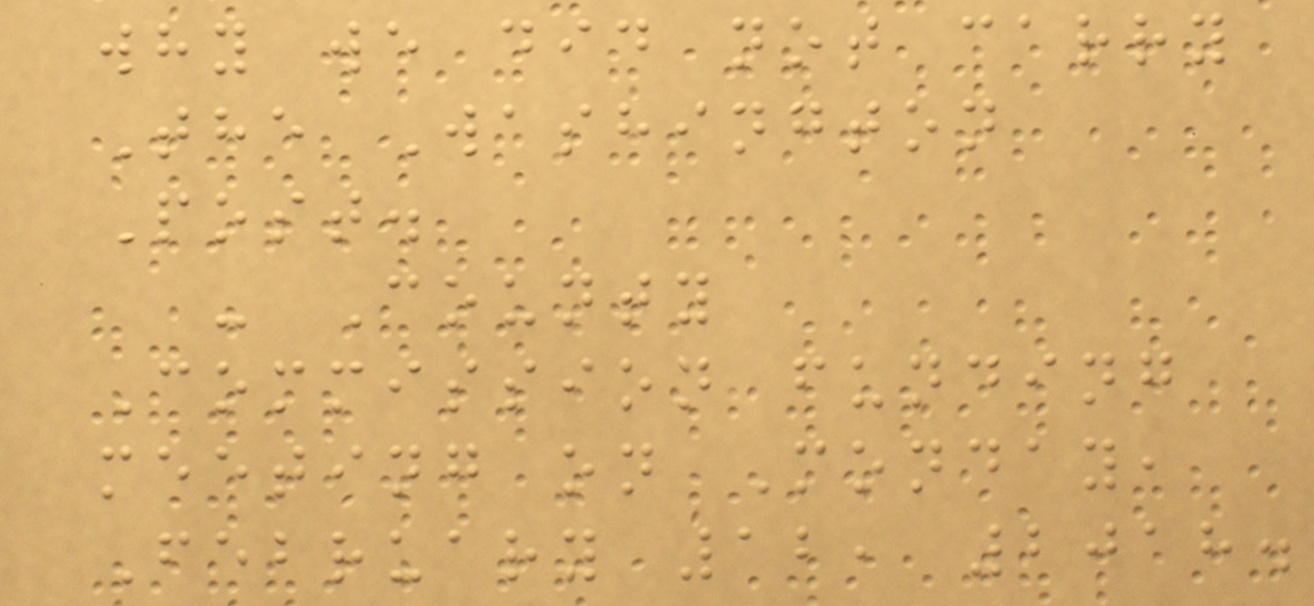why we did not carry
The Washington
Post.
- County
Commission funding
meeting on Monday,
February 12, 2018.
